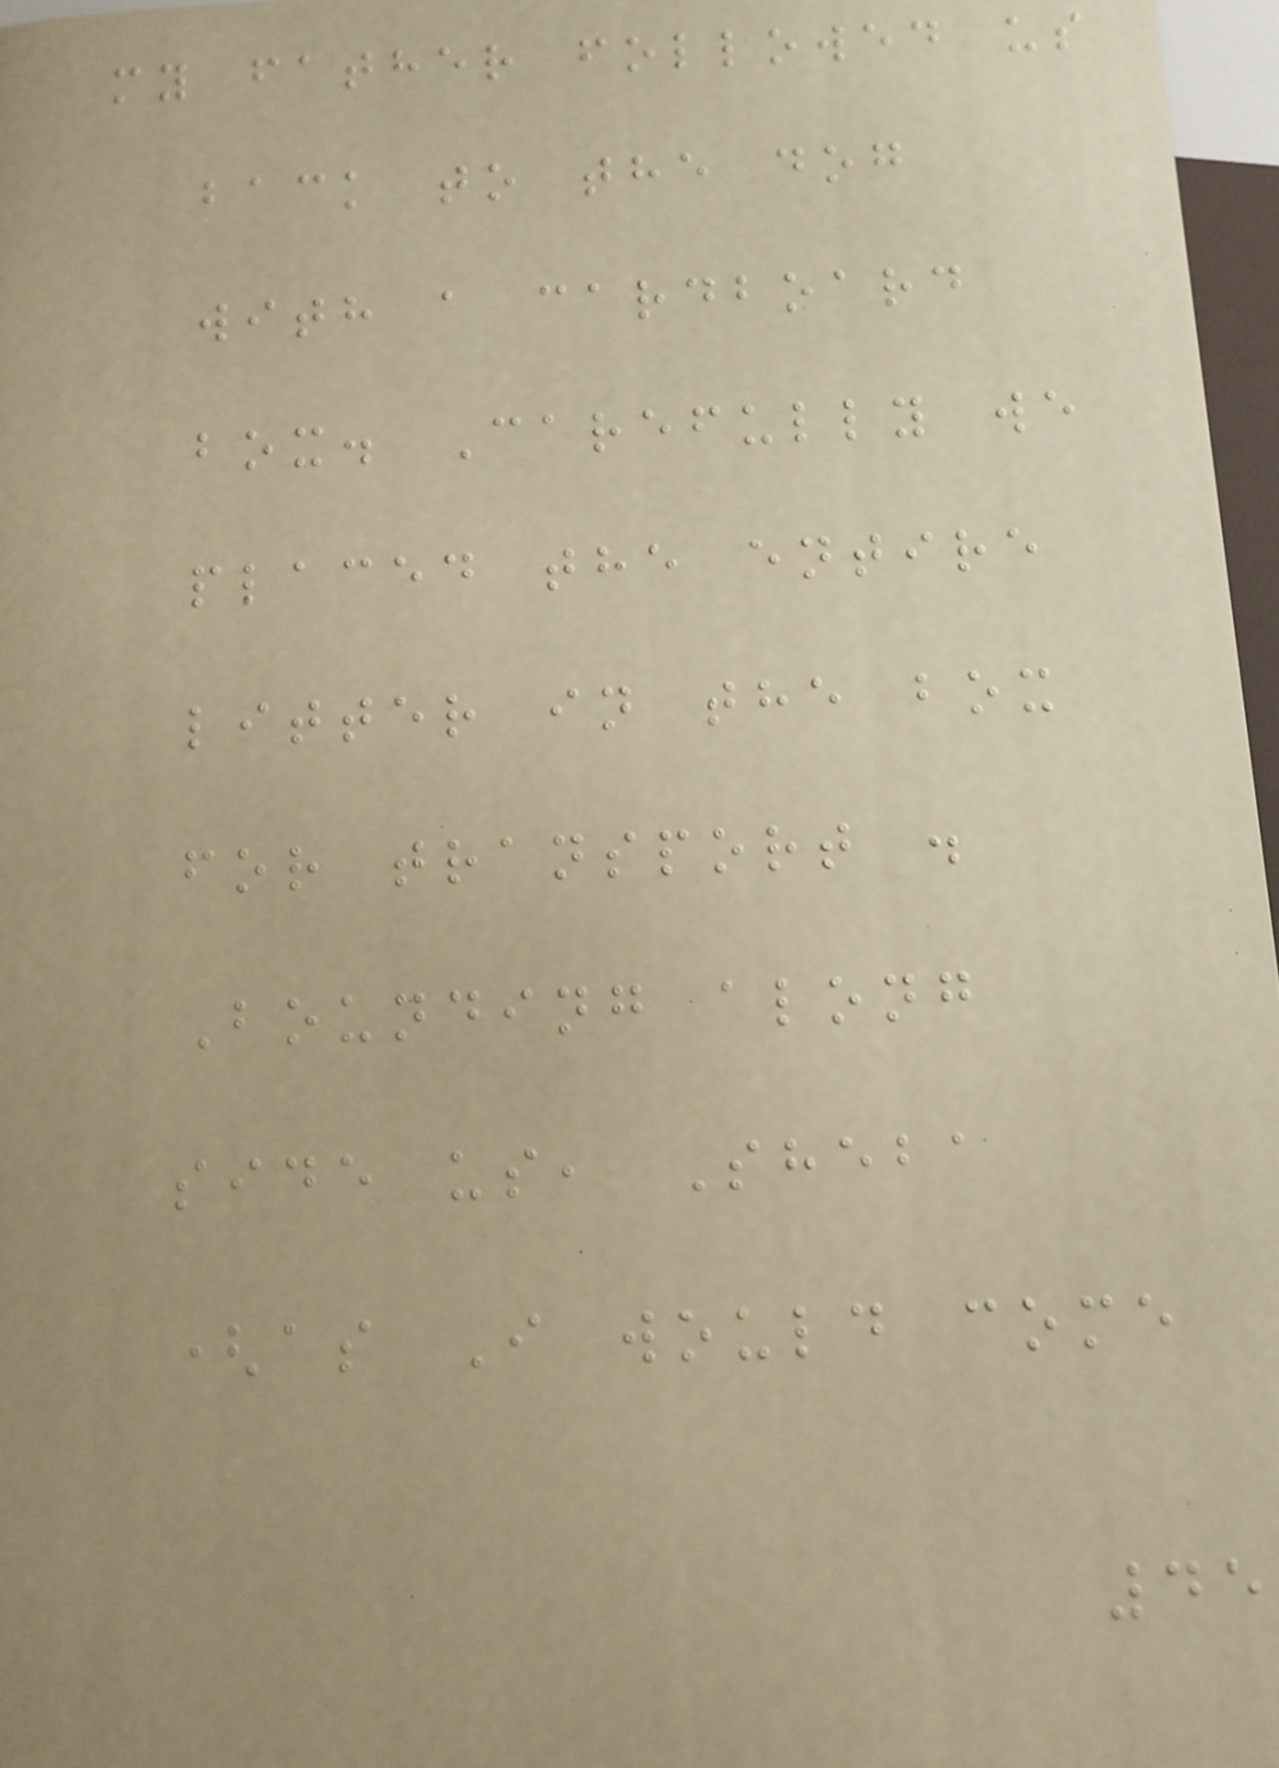my father followed us
back to the dog
with a cardboard
box. Carefully we
placed the entire
litter in the box
for transport .
Bounding along
side us, Sheba
(as I would come
45
